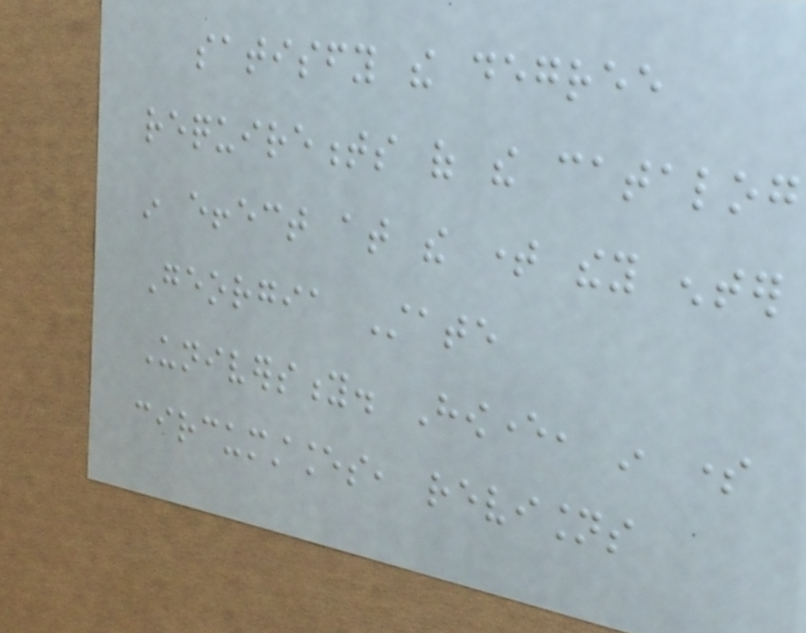satisfy the degree
requirements of the catalog
in effect at the time they enter
Georgia State
University. However, in some
circumstances, revisions
